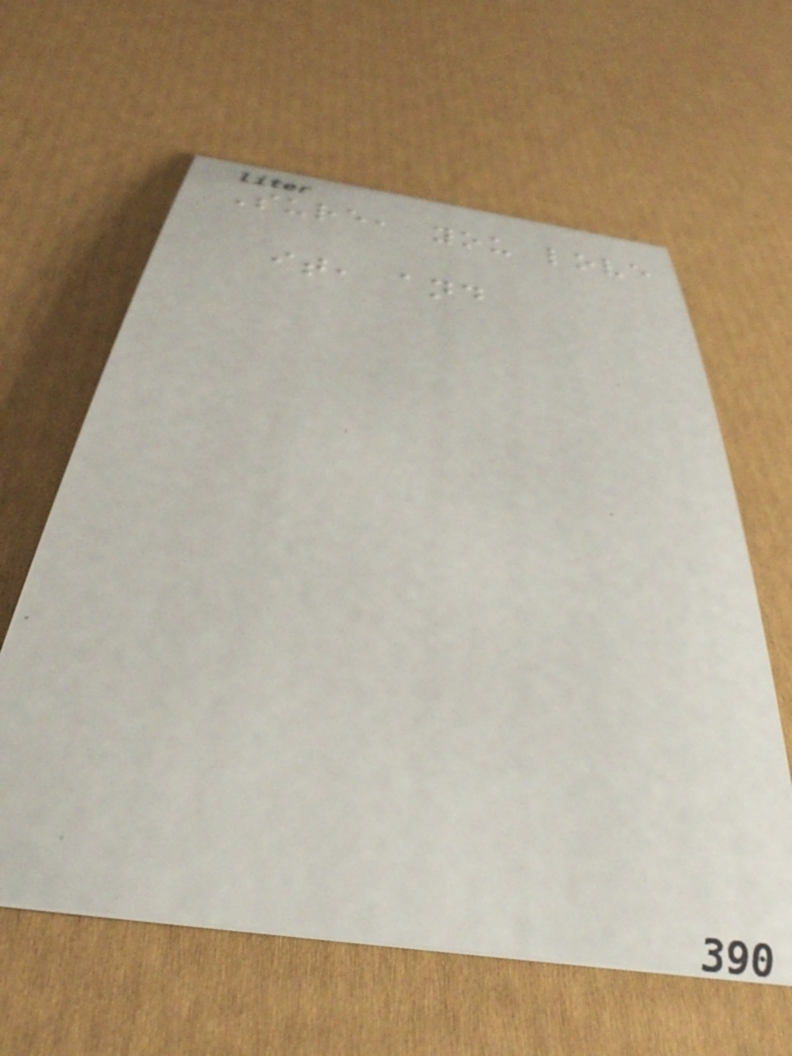Sure, you love
it, and
